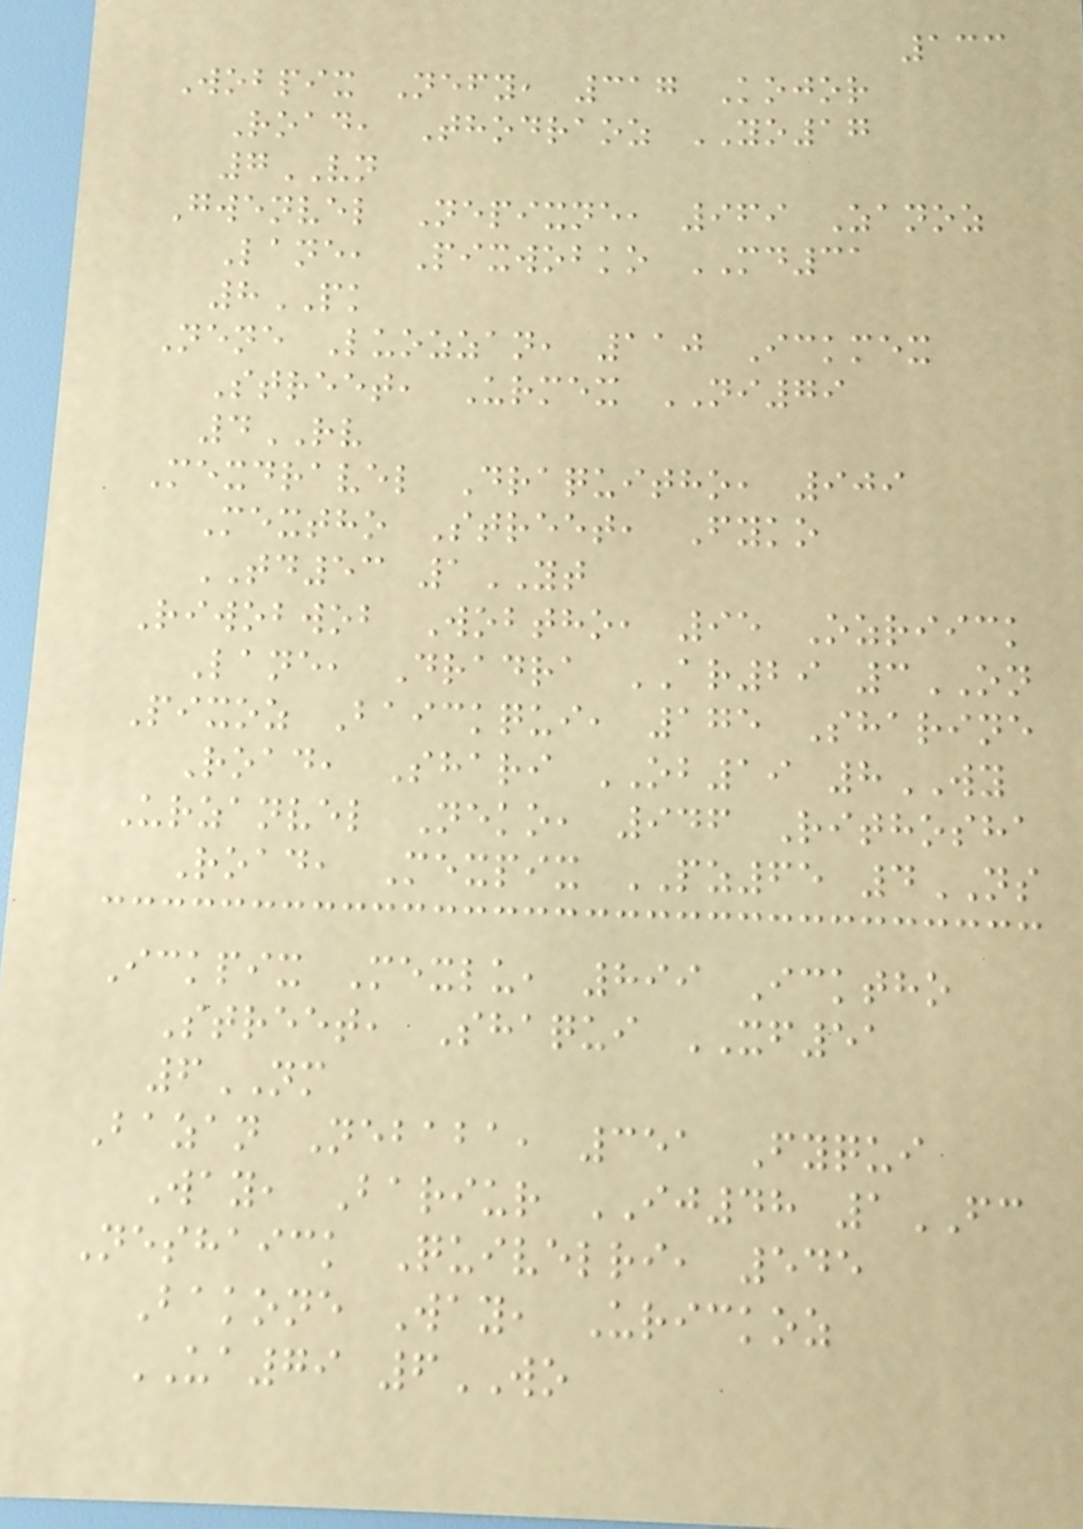133
Wobpix Nefy, 317 Kojor
Road, Thodraoz YO17
7VN
Gwenvel Nepixne, 969 Zanoz
Lane, Pixwobko MD31
8PK
Nene Luozzan, 110 Ickmex
Street, Urmex NI79
4RV
Mexdravel Draquitho, 909
Mextho Street, Fyko
TD53 1YT
Riwobwob Wobtho, 95 Ozriick
Lane, Dradra AR29 3ON
Pixoz Baickqui, 175 Sharine
Road, Shari OB19 8WY
Urzanvel Neko, 946 Rithosha
Road, Mexpix PZ65 4NS
Ickpix Mexlu, 899 Icktho
Street, Shaqui XF51
6NM
Bazan Nebaba, 351 Fyqui
Way, Bariur IJ48 1FC
Neshaick Quivelri, 545
Bakone Way, Urickoz
UA79 6WO
